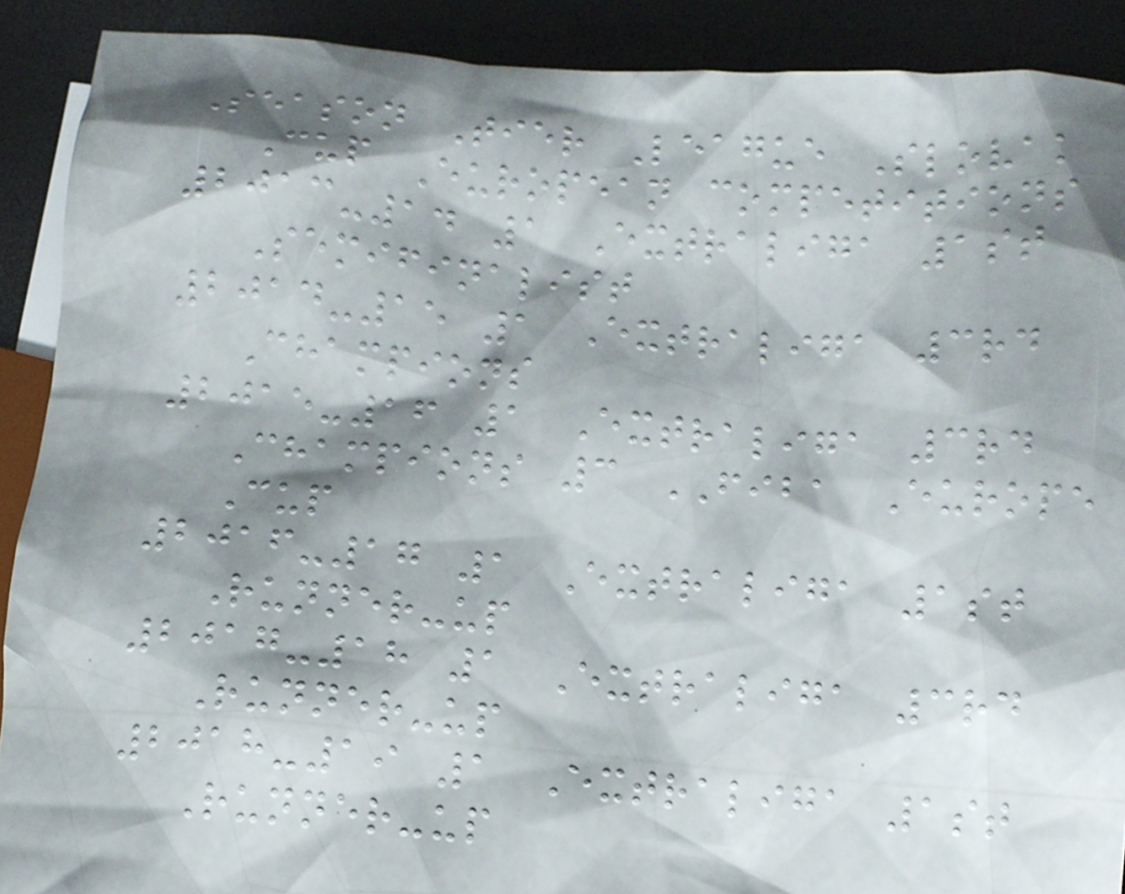Season Tier League Slovak
Cup European competitions
2013-14 1 Extraliga 1st
Semifinalist
2014-15 1 Extraliga 3rd
Champions
2015-16 1 Extraliga 3rd
Champions 3 FIBA Europe
Cup
2016-17 1 Extraliga 1st
Runner-up
2017-18 1 Extraliga 3rd
Runner-up
2018-19 1 Extraliga 1st
Runner-up
